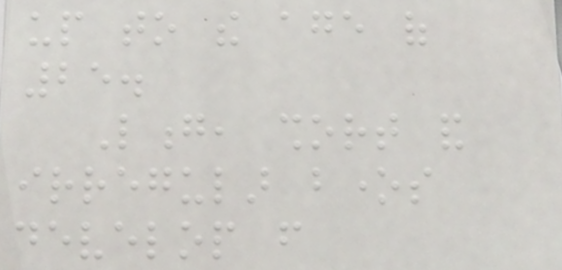up to the age of
25.
Long, short and
irregular bones
develop from
